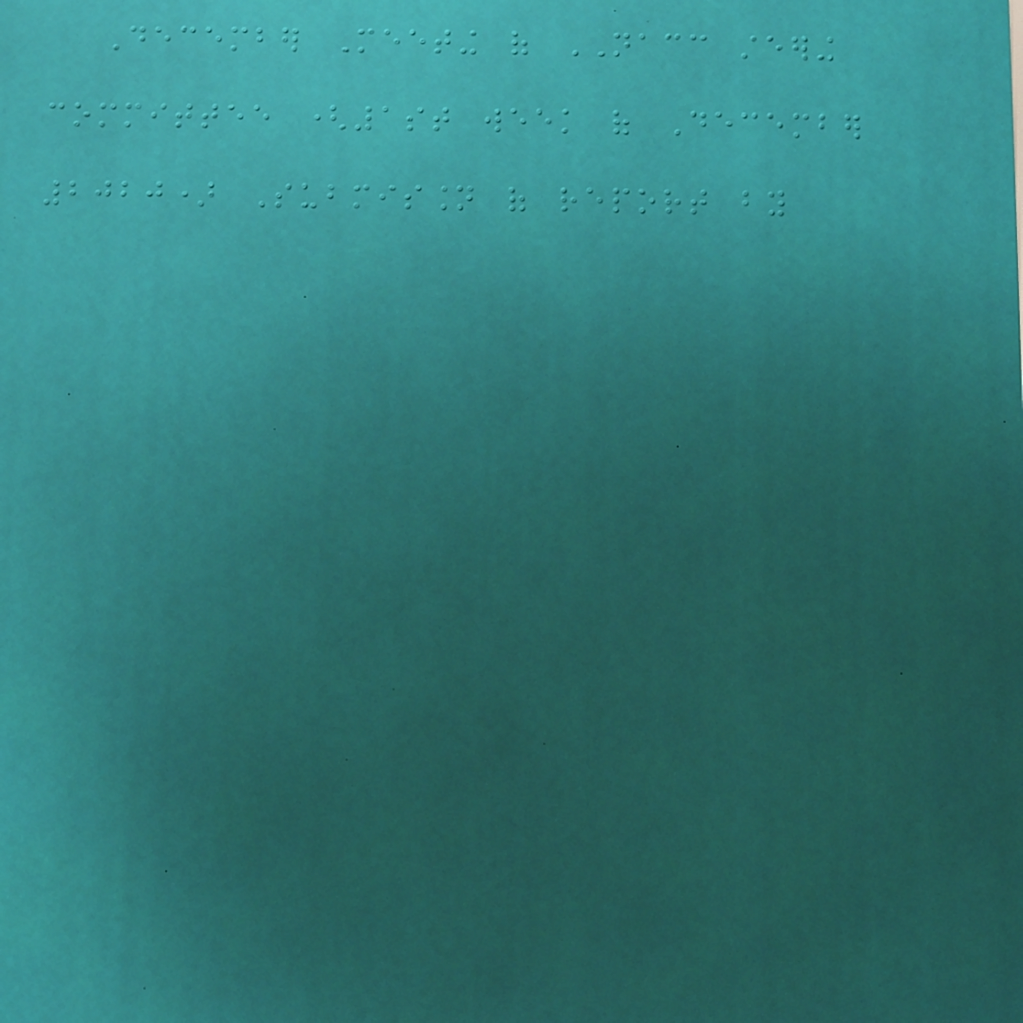December Meeting of NACC steering
committee (1st week of December
2020) Submission of report by
